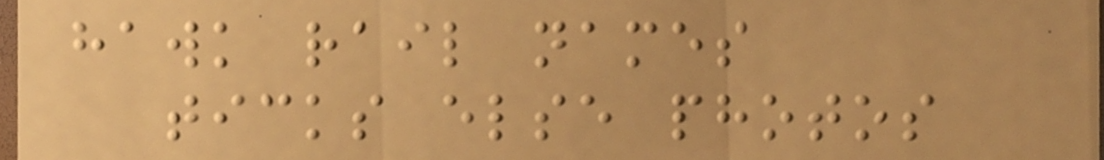hawk rail names
ticks else photos
